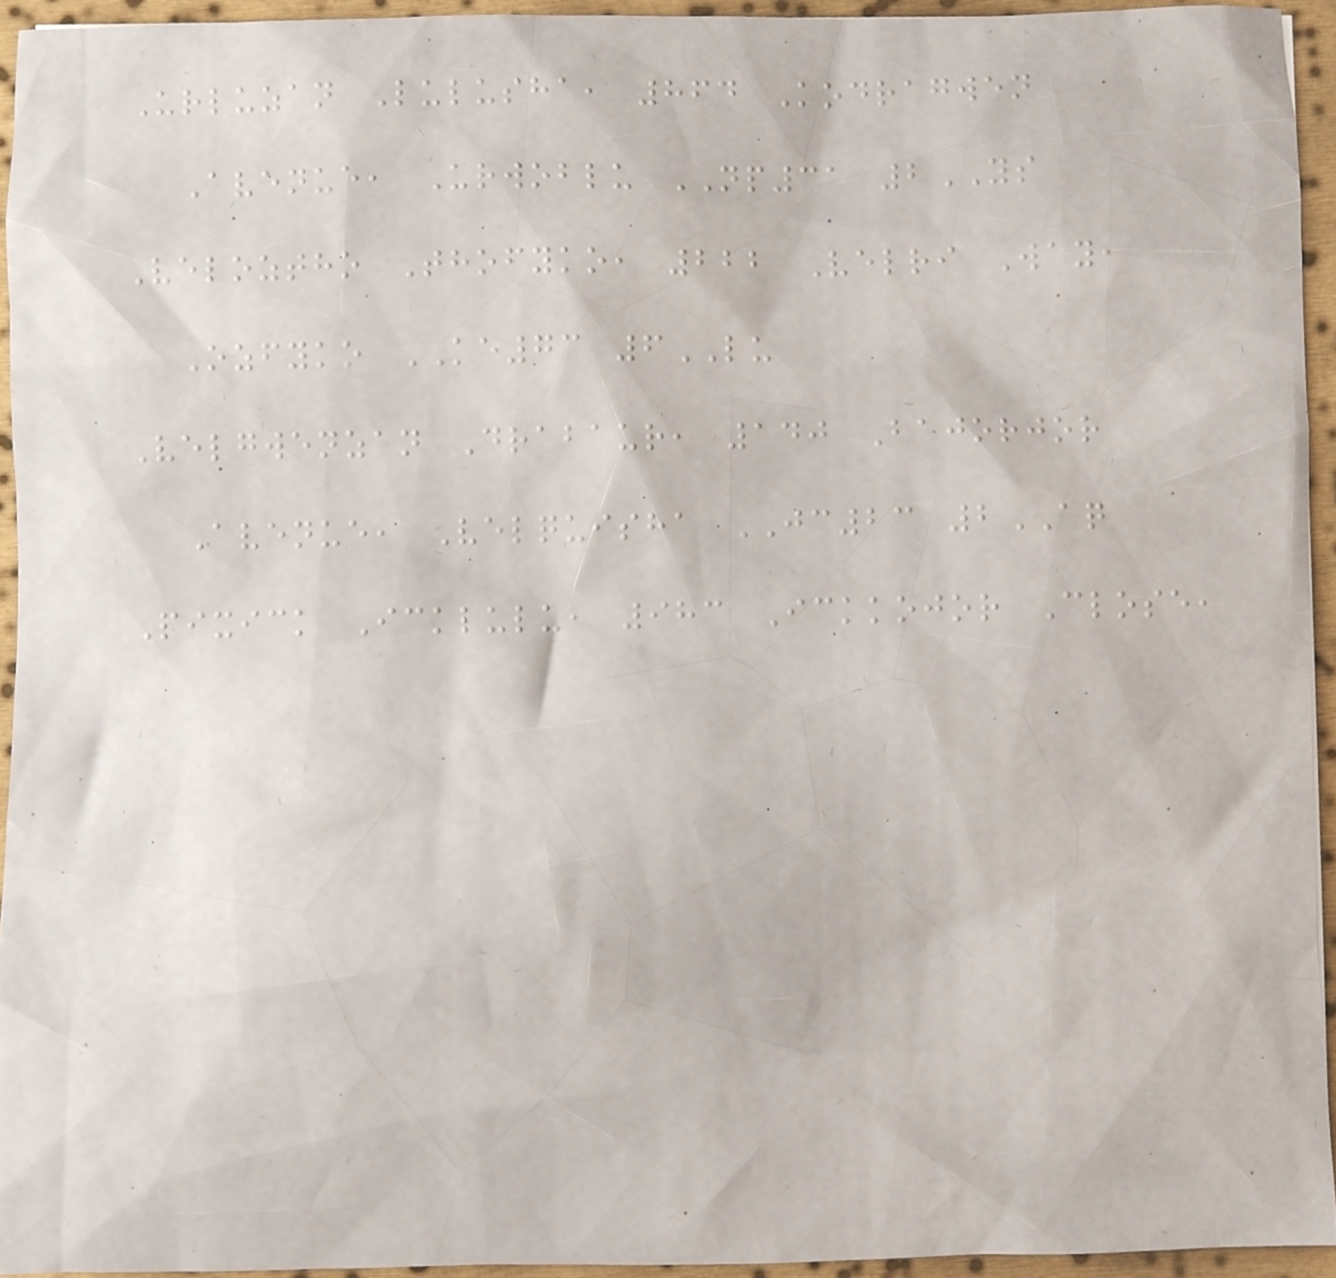Urluzan Lulusha, 864 Kodragwen
Avenue, Urwoblu NP31 2YS
Veloztho Thofyko, 222 Velri Way,
Ozfyko KE73 6LU
Velgwenzan Drabaur, 140 Bajorjor
Avenue, Velquisha JC23 2AQ
Pixick Icklulu, 983 Ickkojor Close,
